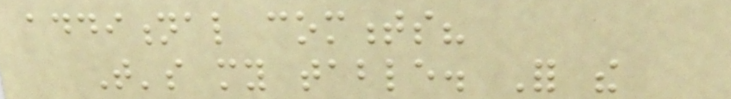additional comments?
That's my table. For the
